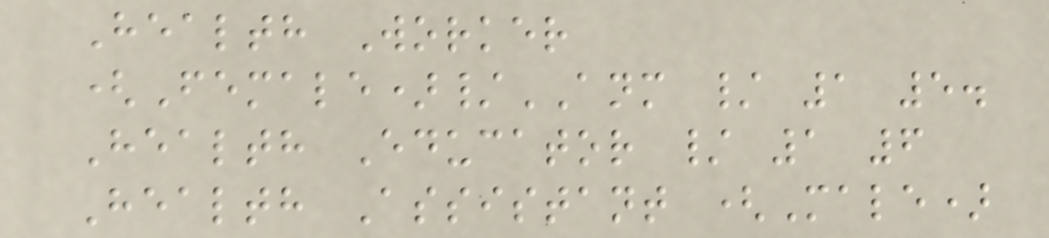Health Worker
(Female)/ANM / 1 5.
Health Educator / 1 6
Health Assistant (Male)
